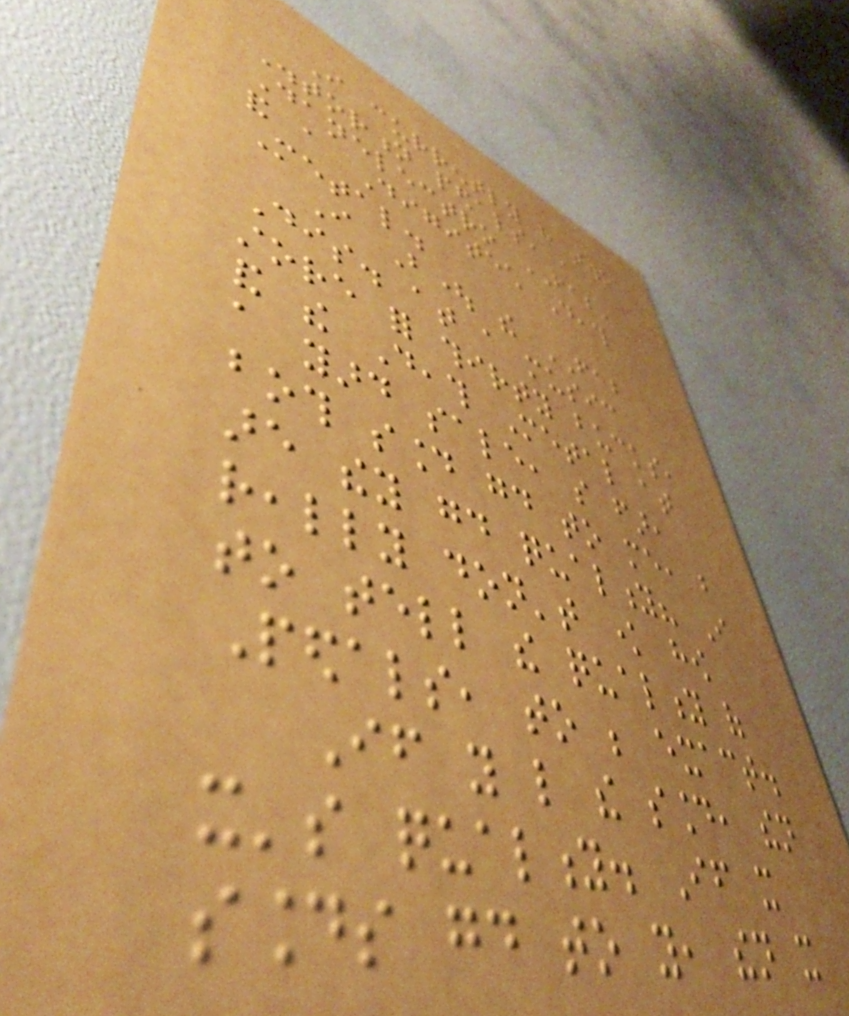I currently have two
Distortion pedals, a
Danelectro FAB,
and a Digitech Death
Metal.
I Bought the FAB
Dis. at a music
store for thirty bucks,
and the Death Metal at
a yard sale, so far,
both sound good to me, but
are they good quality? I
really don't know how
to tell the quality of
Pedals, to be exact.
If you like the sound, then
it's quality. If it
sounds good to you, then it
